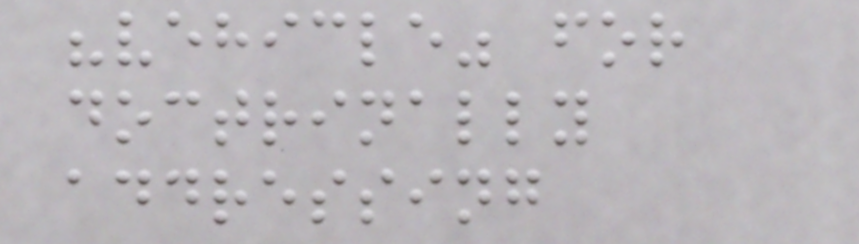"vehicle" for
doctrinally
addressing
